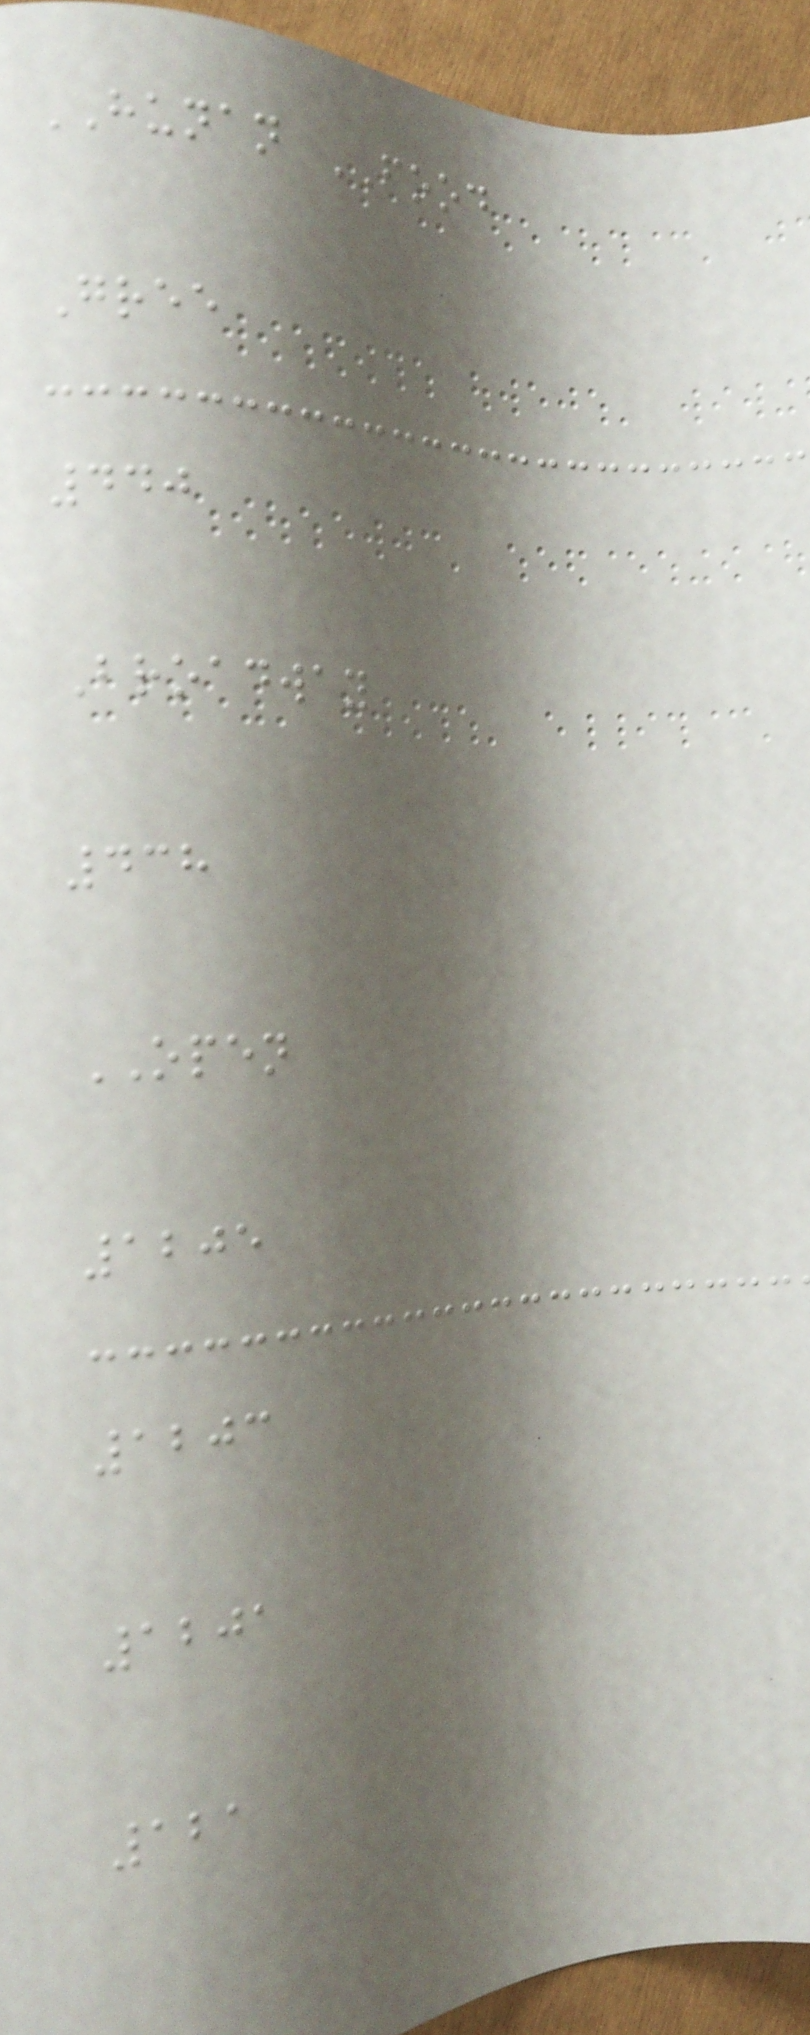HUNAN FOOD
Gree
440
Broadway
438
OPEN
1205
1203
1201
121
